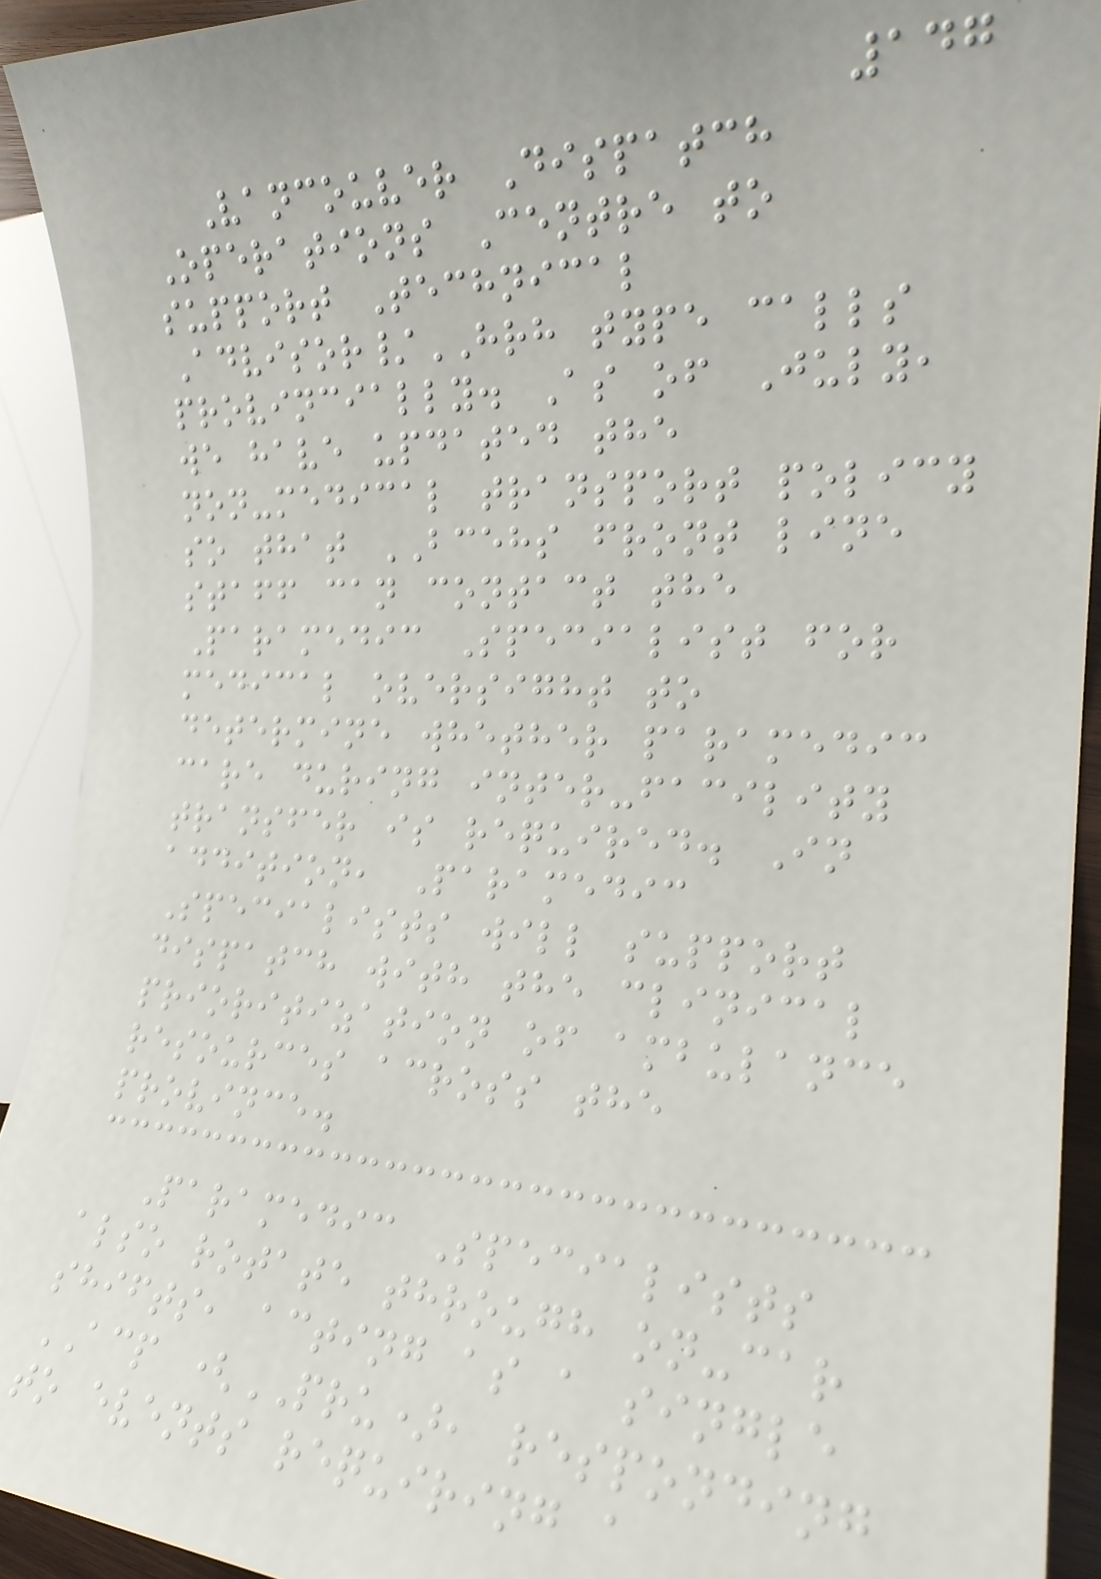147
Vancouver Dispatch
Operations Centre to
support Technical
Advisor/HRH type calls
provincially. As of July,
we have updated the
non-medical transport policy
so that BCEHS front line
staff can contact the
Paramedic Specialist for
medical oversight to
determine whether paramedic
care during inter-facility
transfer is required. In
addition, Paramedic
Specialists will support
dispatch with the clinical
prioritization of ambulance
resources across the
province.
Paramedic Specialists
also rotate through on-car
shifts, acting as a single
ACP (PRU), responding
to events requiring a
